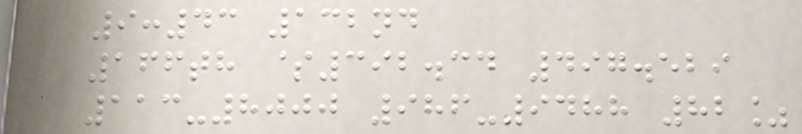9:43 132nd
166th $392.34 497.529
113-8000 986-9488 82%
